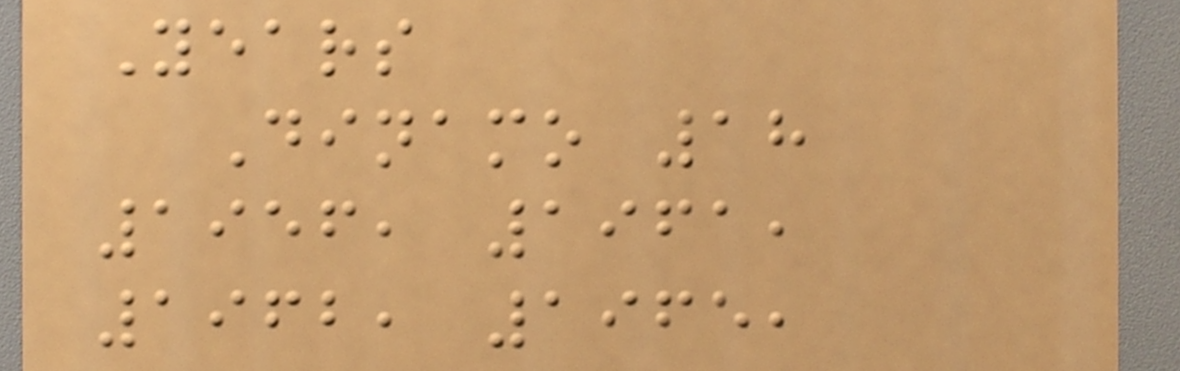Years
Dinamo 18
1956, 1961,
1962, 1965,
